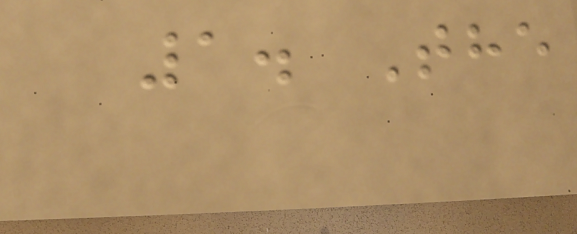1. The
